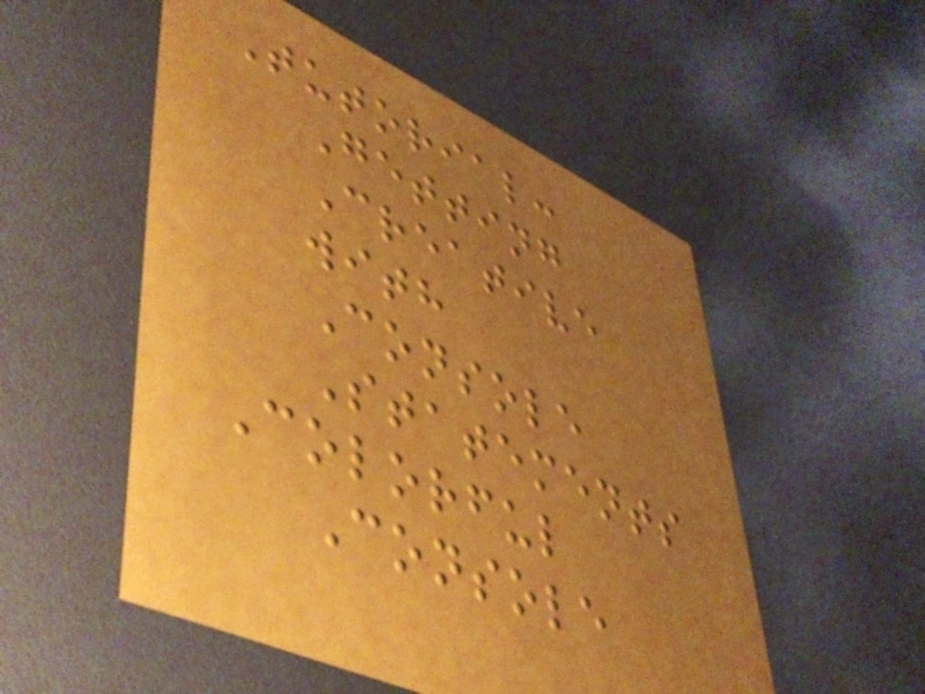Tutorial:
Getting
Creative
with
Console
Statements
Colorful
Console
